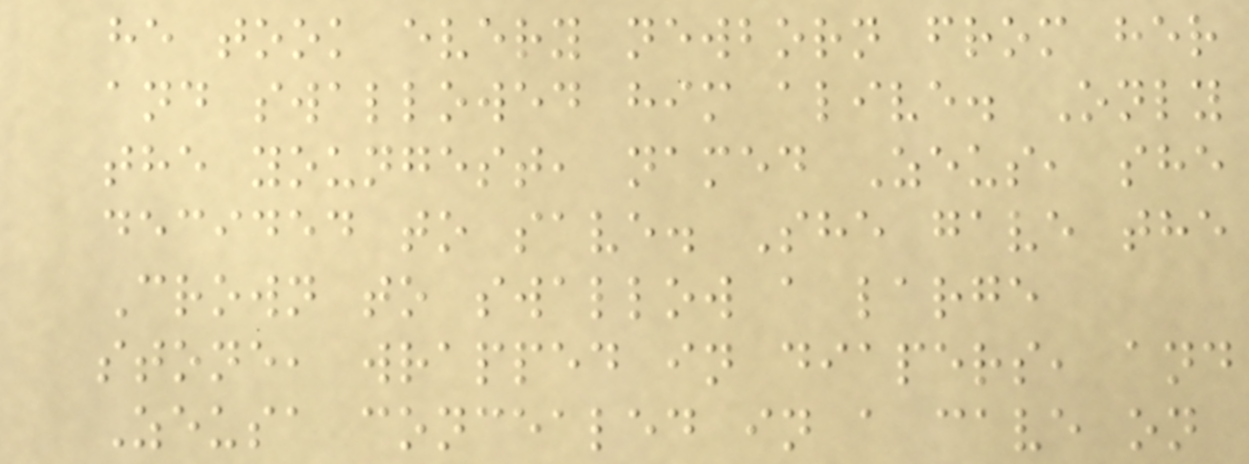he took every newborn from her
and swallowed him alive. Only
the youngest, named Zeus, she
decided to save. She gave the
Crown to swallow a large
stone, wrapped in diapers, and
Zeusa concealed in a cave on
